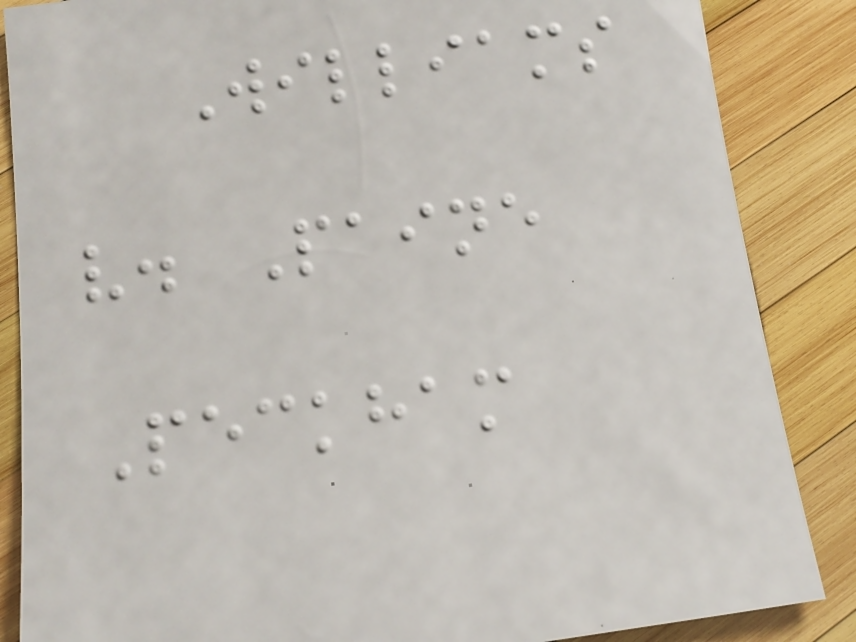Williams
v. Paine
Peckham
